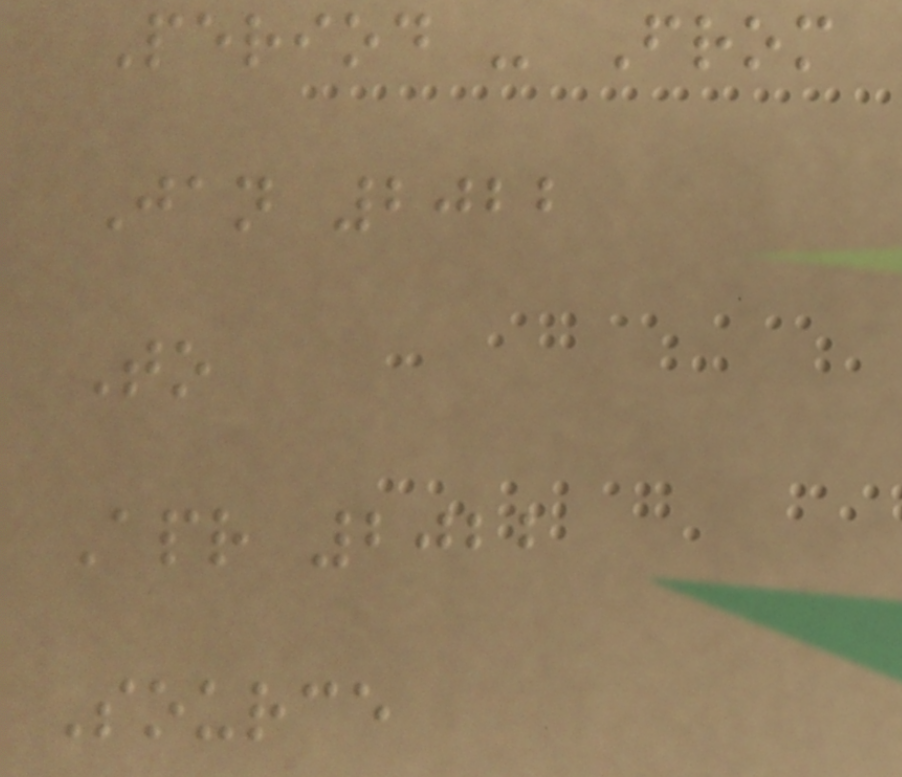Period - From
Jan 2022
To
Apr 2022
Source
